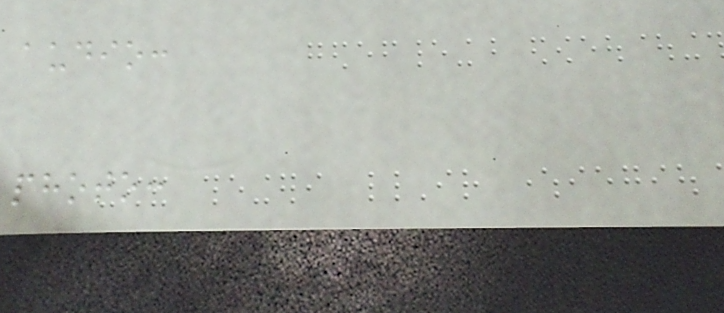audio:
photo:
